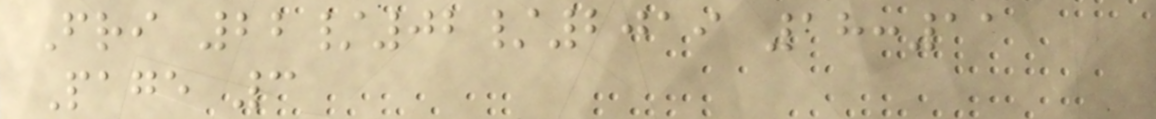Fri 22/02/2019 18:11
Page 3
